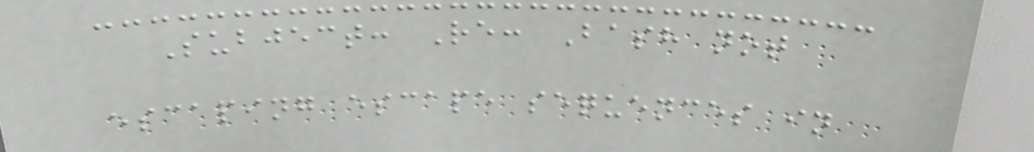Subject: Re: Bash not
escaping escape sequences in
